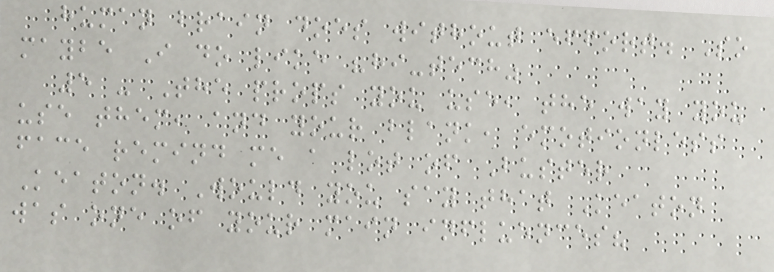human brain does without effort. So
maybe I do like "hi-tech"
5 - The props you use, the way you
use them, and your blank, emotionless
face remind me a lot of Buster
Keaton. Would you say that Keaton
was one of your main influences?
